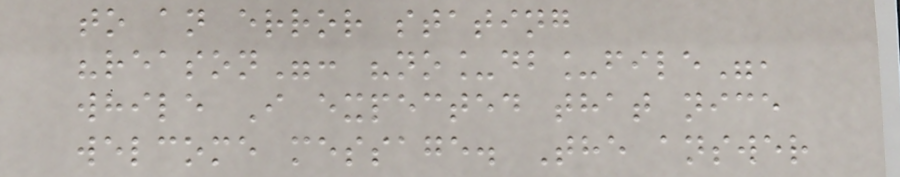to an error stating
"reason": "no_db_file",
while I expected that nice
welcome message. The answer
